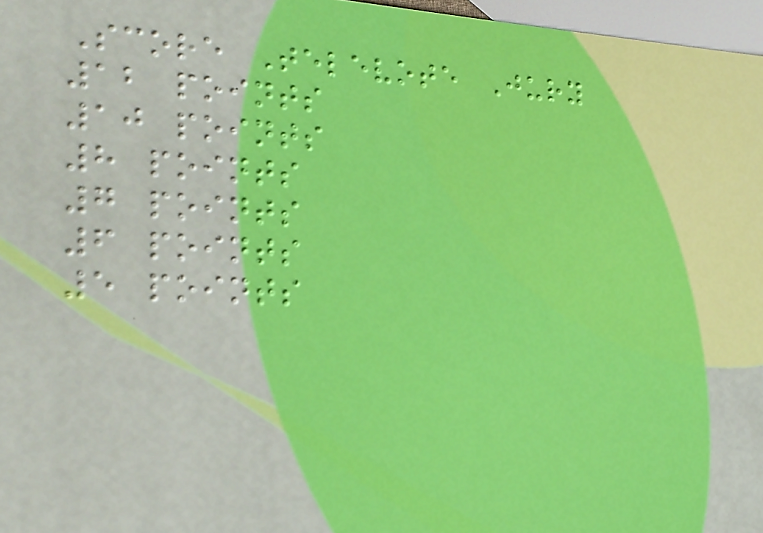Score Televote Jury
12 points
10 points
8 points
7 points
6 points
5 points
